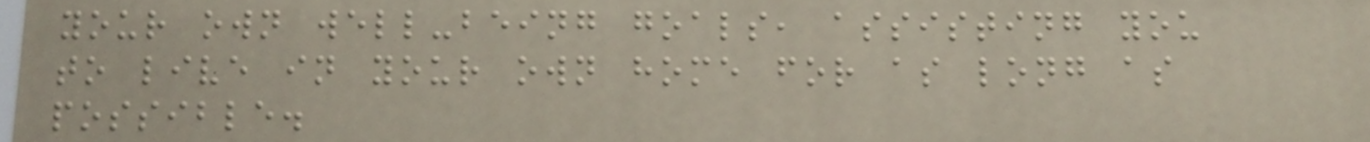your own well-being goals, assisting you
to live in your own home for as long as
possible.
